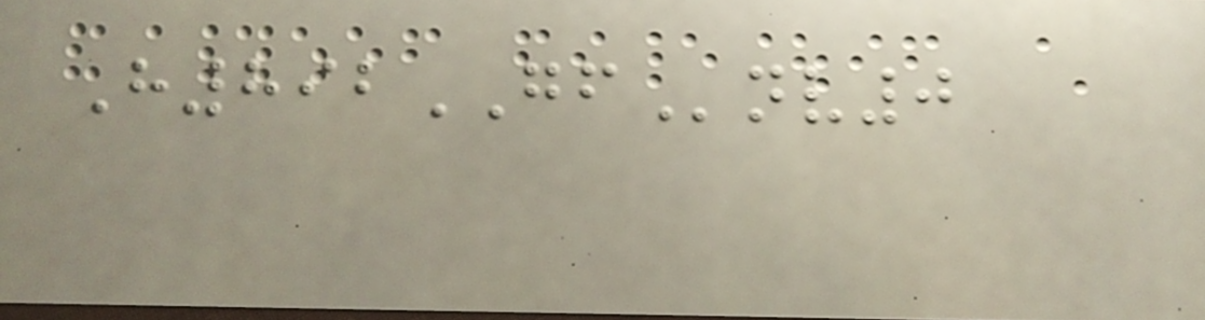H892GFnv0
